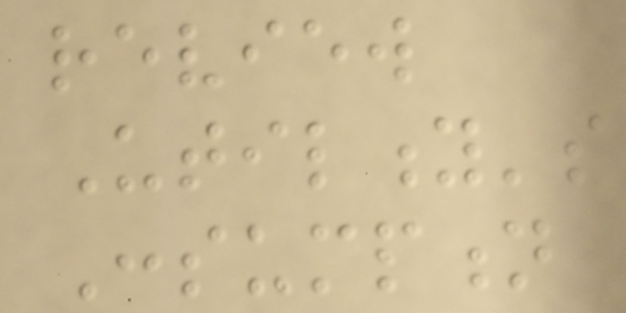review
Utility's
Consumption
